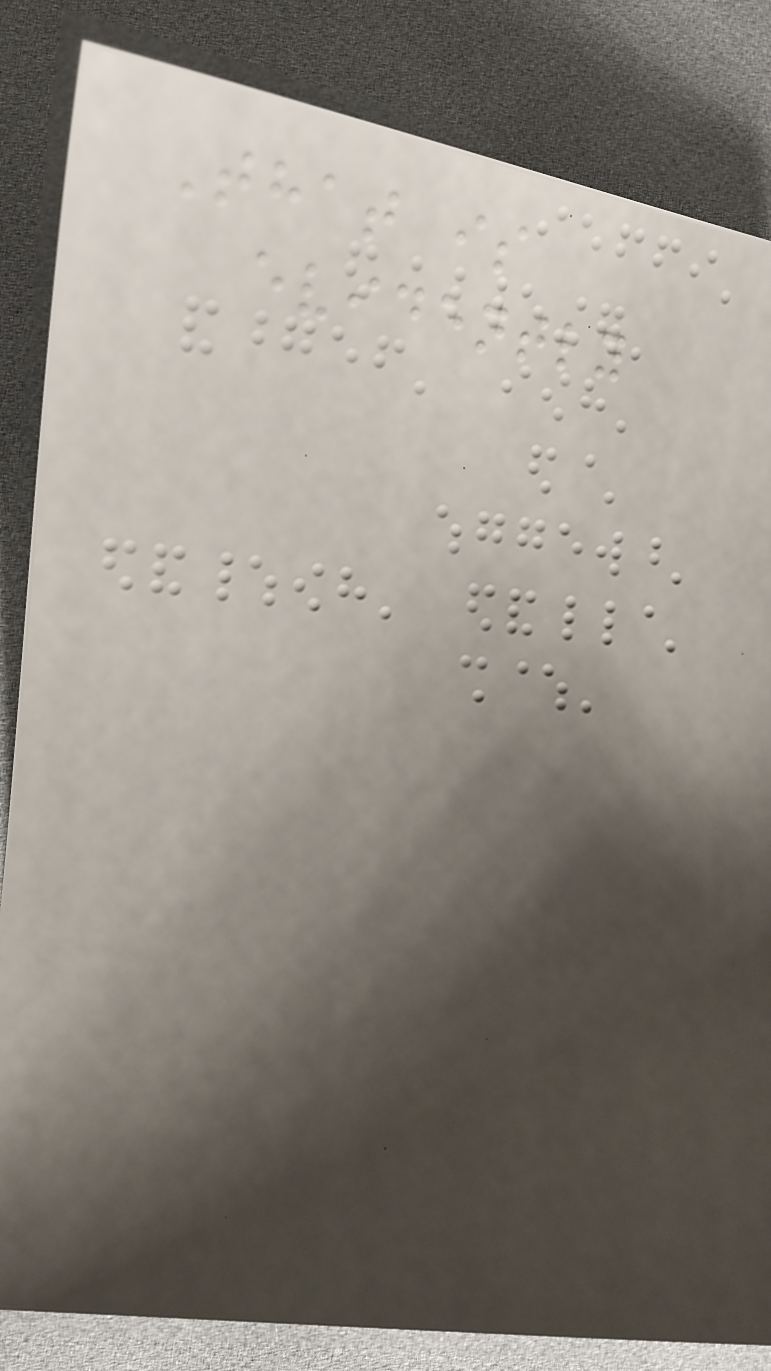That is
evidently
